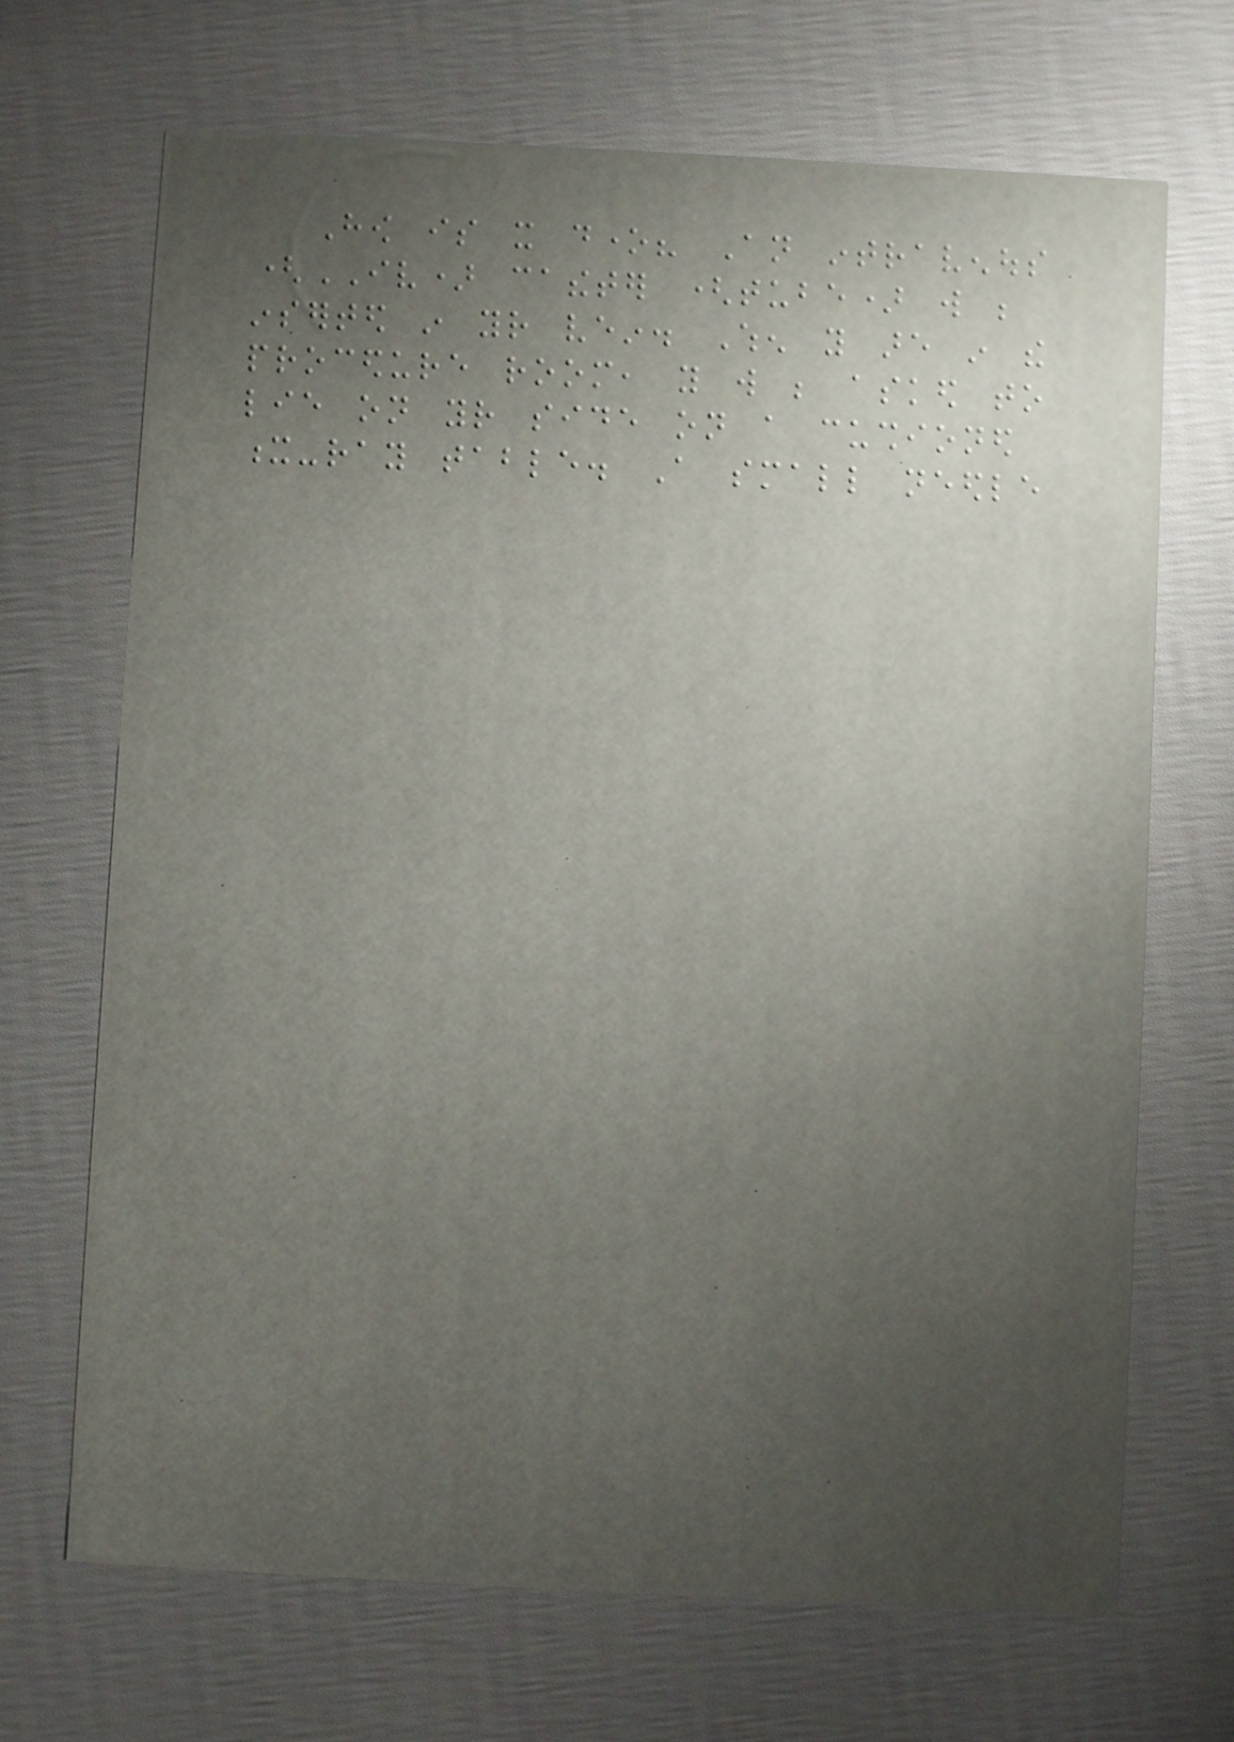How is it done? An intravenous
(IV) catheter (tube) will be
inserted in your vein. When you are in the
procedure room, you will be asked to
lie on your side on a cushioned
x-ray table. A small needle
